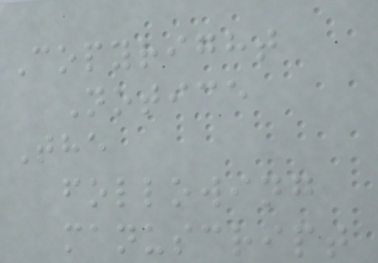Copyright
Notice
The
following
manuscript
